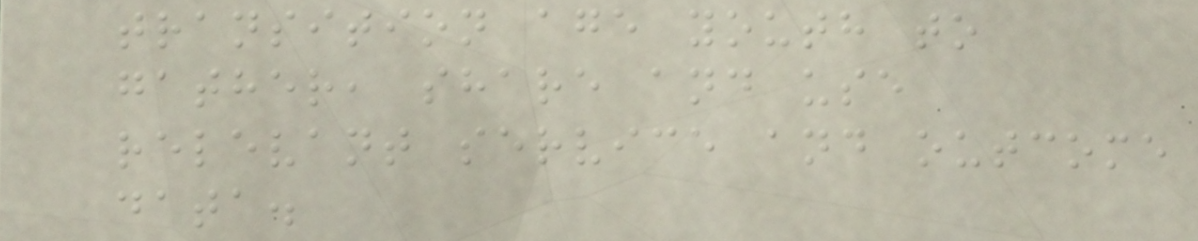transition age youth to
gather, share and use
relevant service and outcome
data.
